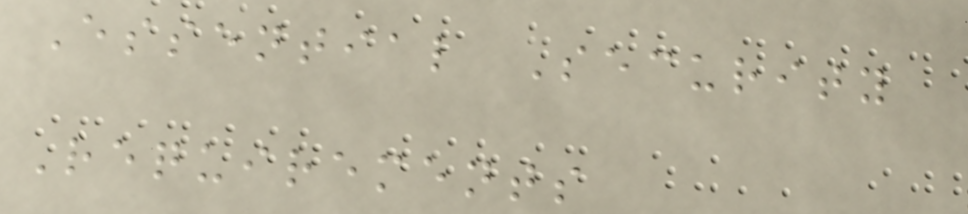Essential Security
Requirements
